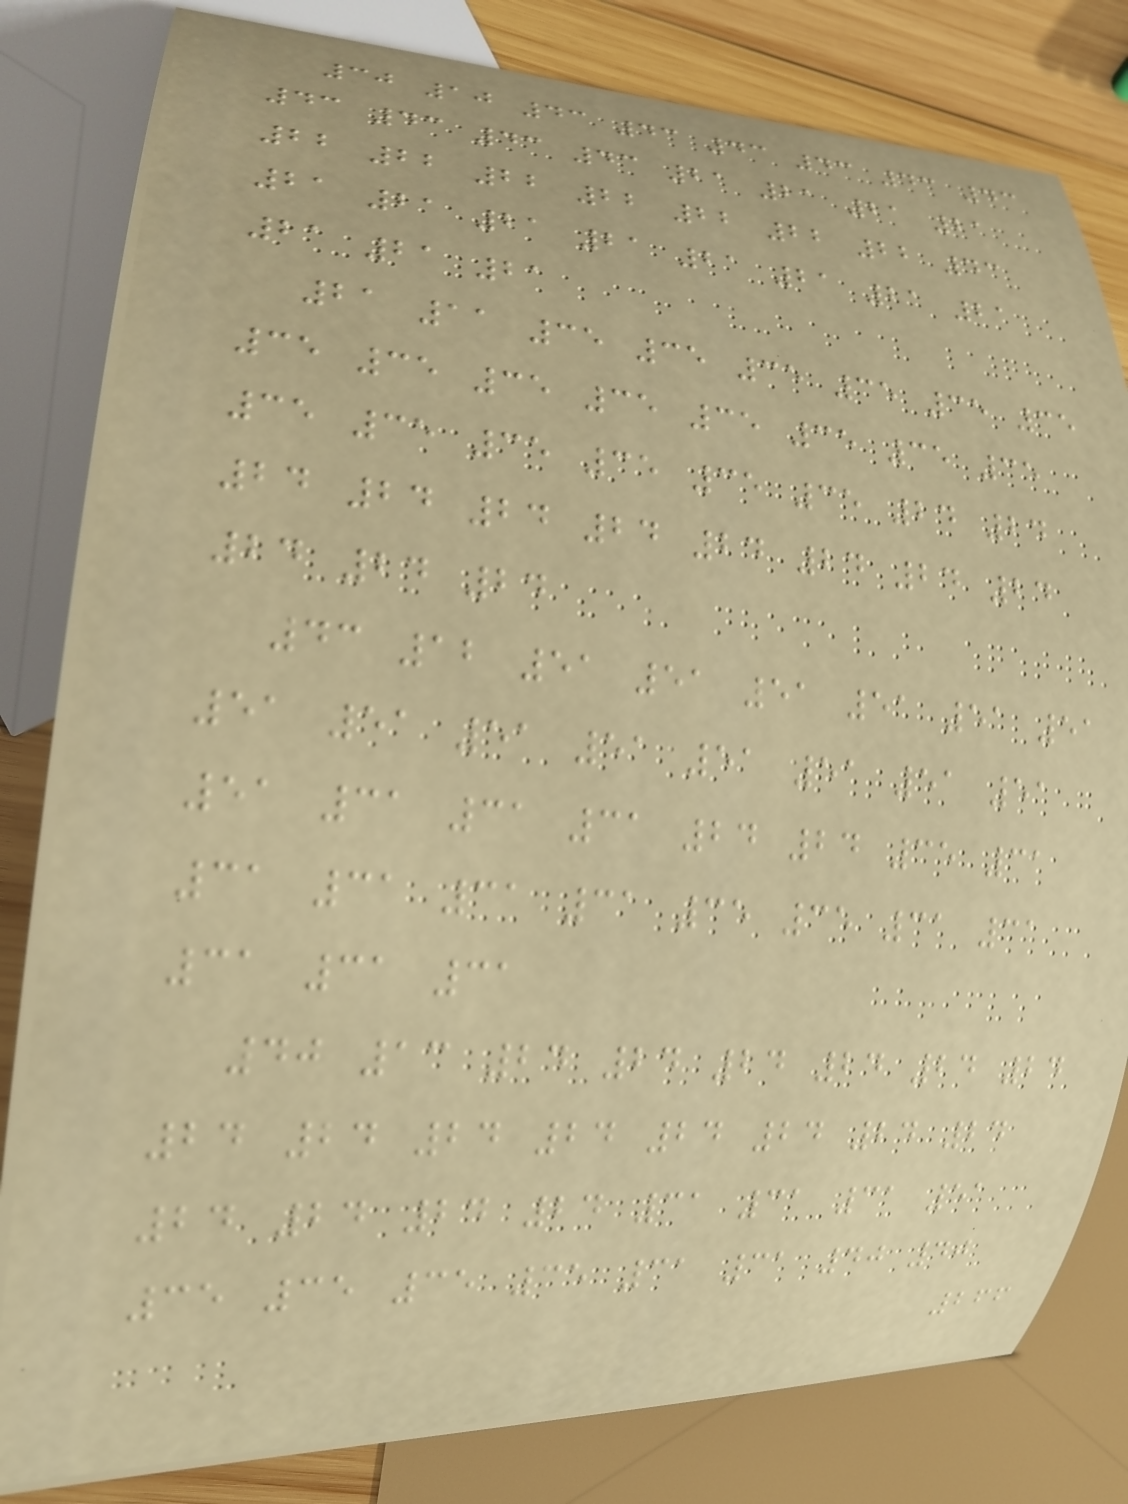30 10 43 43 43 43 43 43
43 43 43 43 21 21 21 21
22 22 22 22 22 22 22 43
21 21 21 21 21 21 21 21
21 21 21
21 11 35 35 35 35 35 35
35 35 35 35 35 35 35 35
35 35 35 35 35 35 24 24
24 24 24 24 24 24 24 24
24 24 24
43 12 51 51 51 51 51 51
51 51 51 51 51 51 51 51
51 31 31 31 24 24 35 31
31 31 31 31 35 35 31 31
31 31 31
40 13 24 24 24 24 24 24
24 24 24 24 24 24 24 24
24 24 24 24 31 31 31 51
35 35 35 35 31 31 40 40
266
